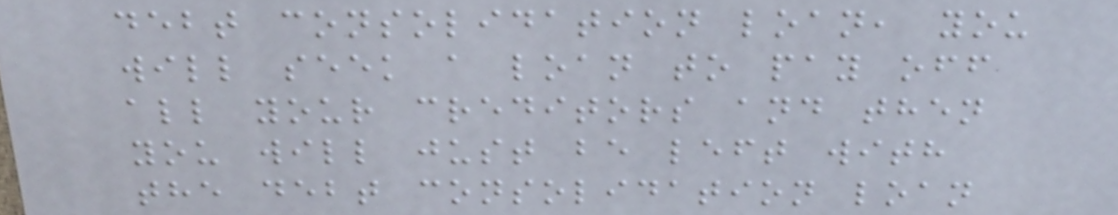debt consolidation loan, you
will seek a loan to pay off
all your creditors and then
you will just be left with
the debt consolidation loan
